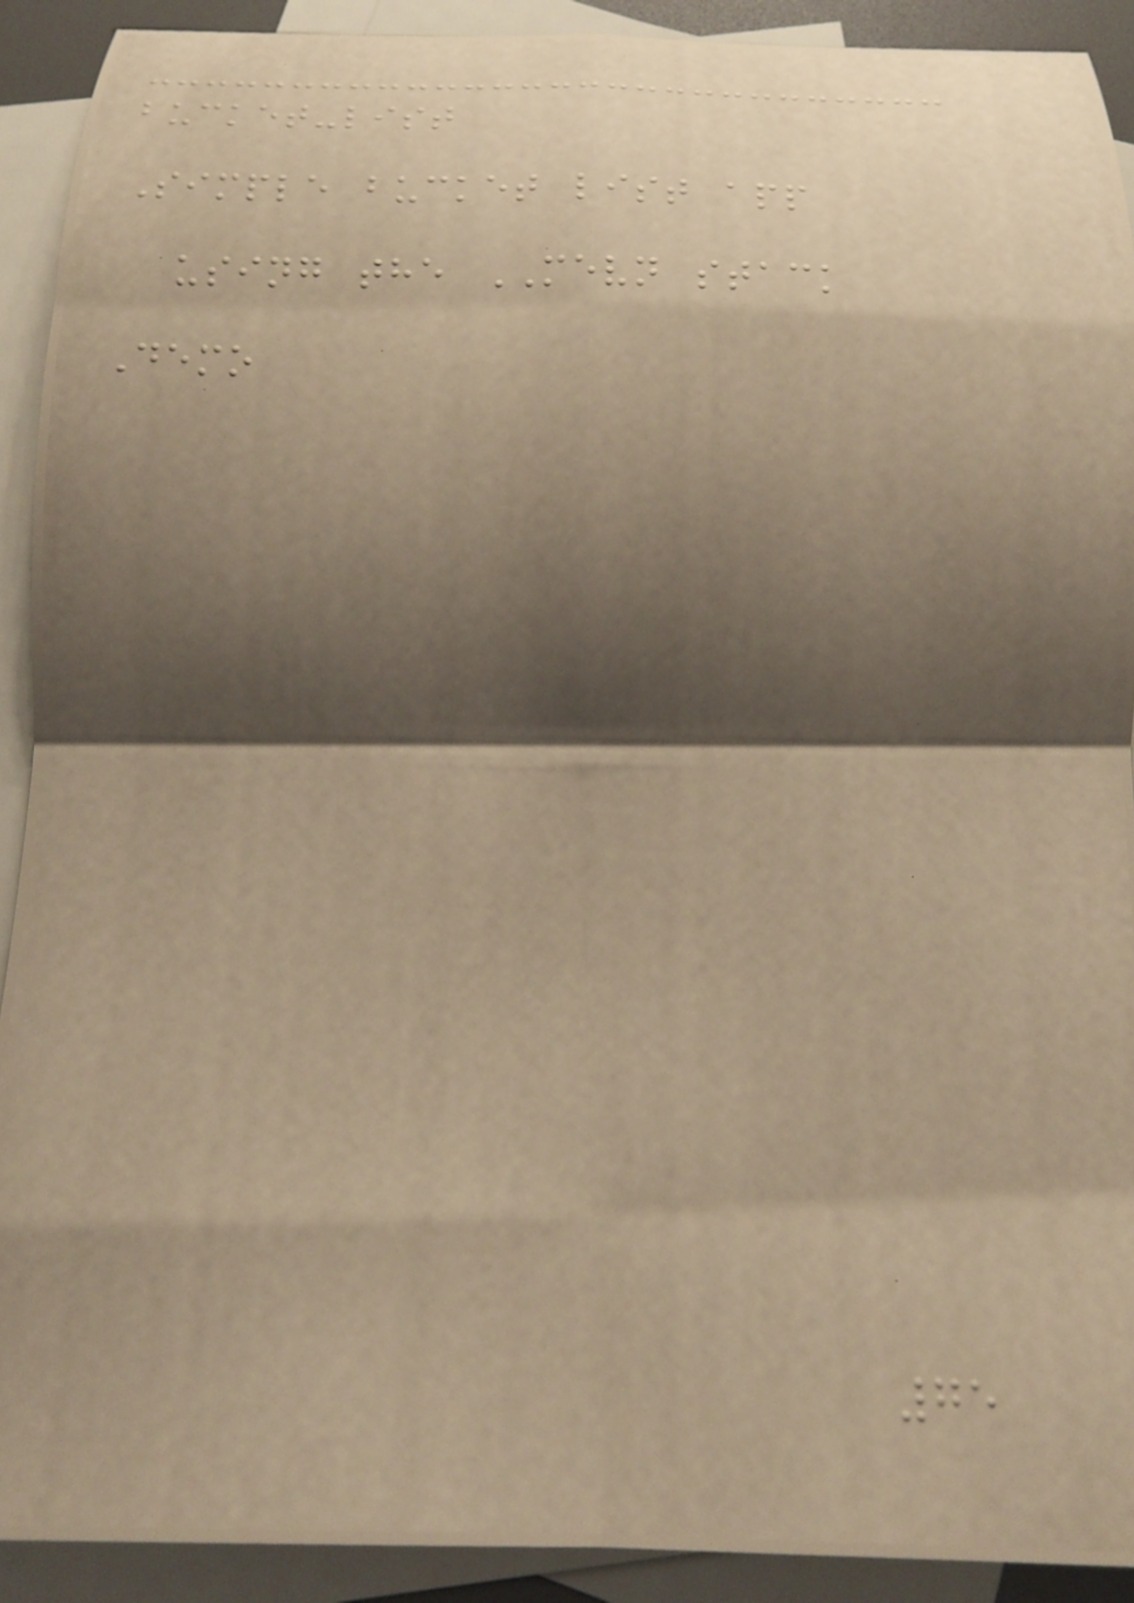bucket-list
Simple bucket list app
using the MEVN stack
Demo
75
